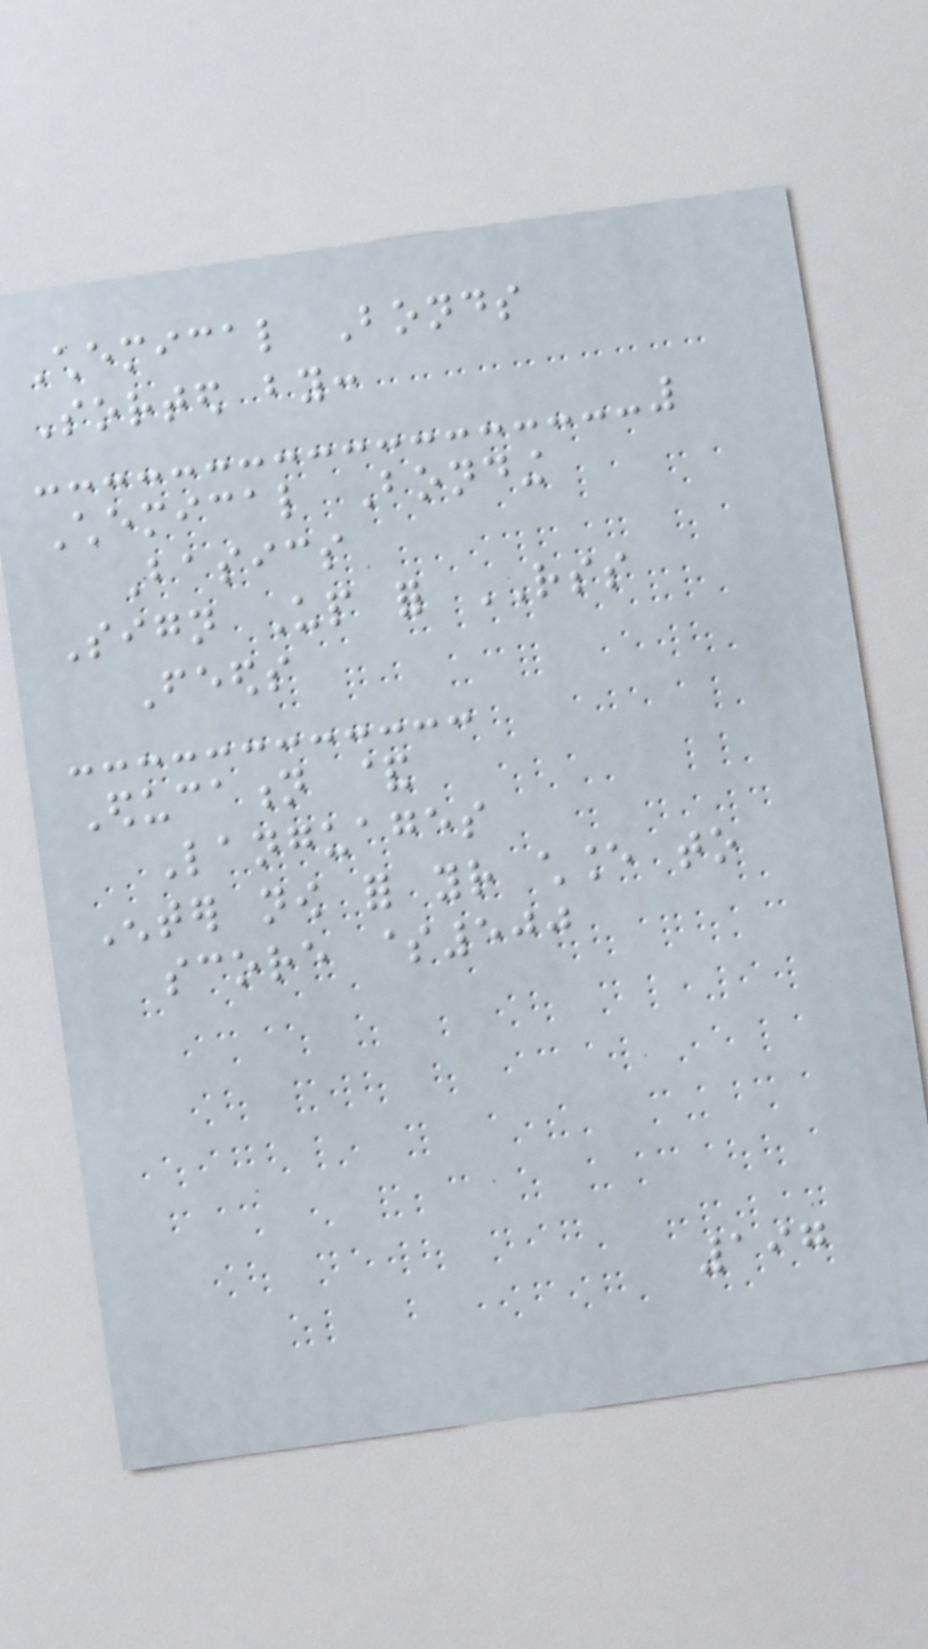Chemical Bonds
Sorted by:
Chemical Bonding
Basics
Sign Up for RSS
Feeds
Education &
Languages
Enter now for your chance to
score $500
197
